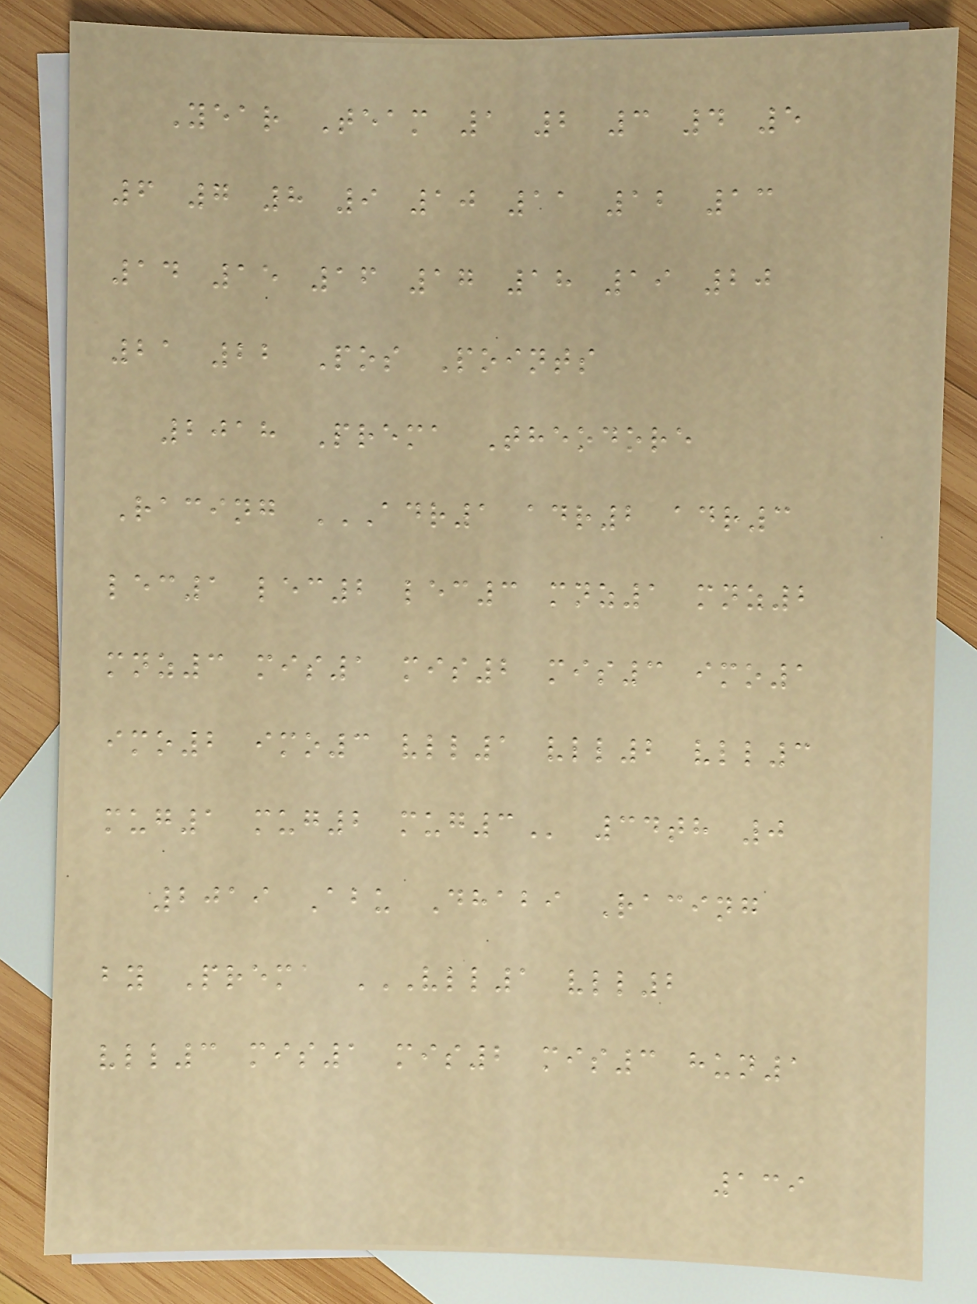Year Team 1 2 3 4 5
6 7 8 9 10 11 12 13
14 15 16 17 18 19 20
21 22 Pos Points
2018 Prema Theodore
Racing ADR1 ADR2 ADR3
LEC1 LEC2 LEC3 MNZ1 MNZ2
MNZ3 MIS1 MIS2 MIS3 IMO1
IMO2 IMO3 VLL1 VLL2 VLL3
MUG1 MUG2 MUG3 34th 0
2019 Abu Dhabi Racing
by Prema VLL1 VLL2
VLL3 MIS1 MIS2 MIS3 HUN1
139
